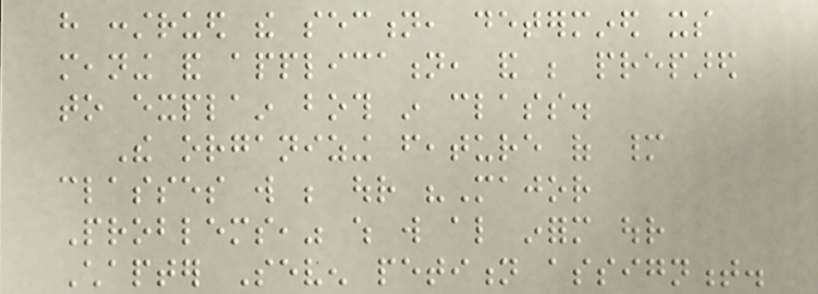have construed the section, determined its
meaning and application, and be prepared
to explain both in class.
The organizing feature of many
classes will be our "Major
Problems," which will also inform our
Chapter Seven petition assignment.
